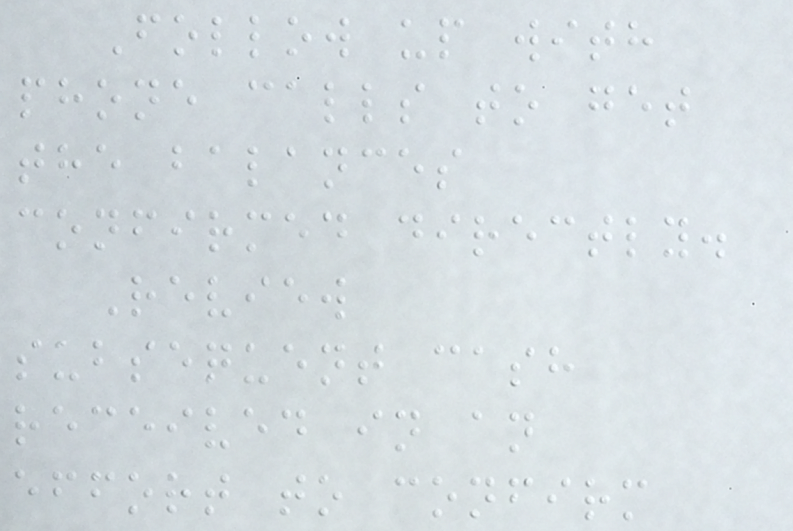Follow up with
phone calls to get
the balances
confirmed directly.
Review
subsequent cash
received in an
effort to confirm
